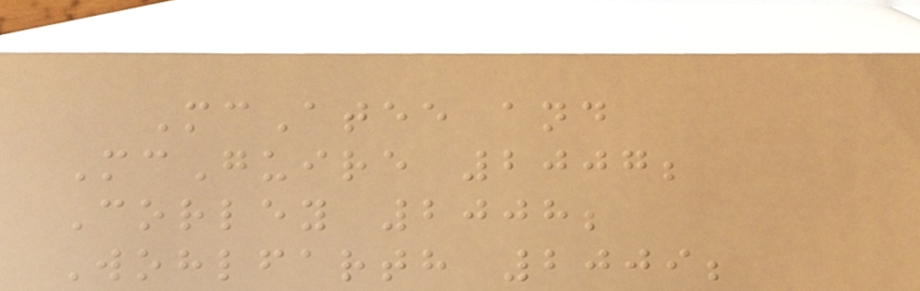McAtee and
McGuire 2007;
Corley 2008;
Wohlfarth 2009;
